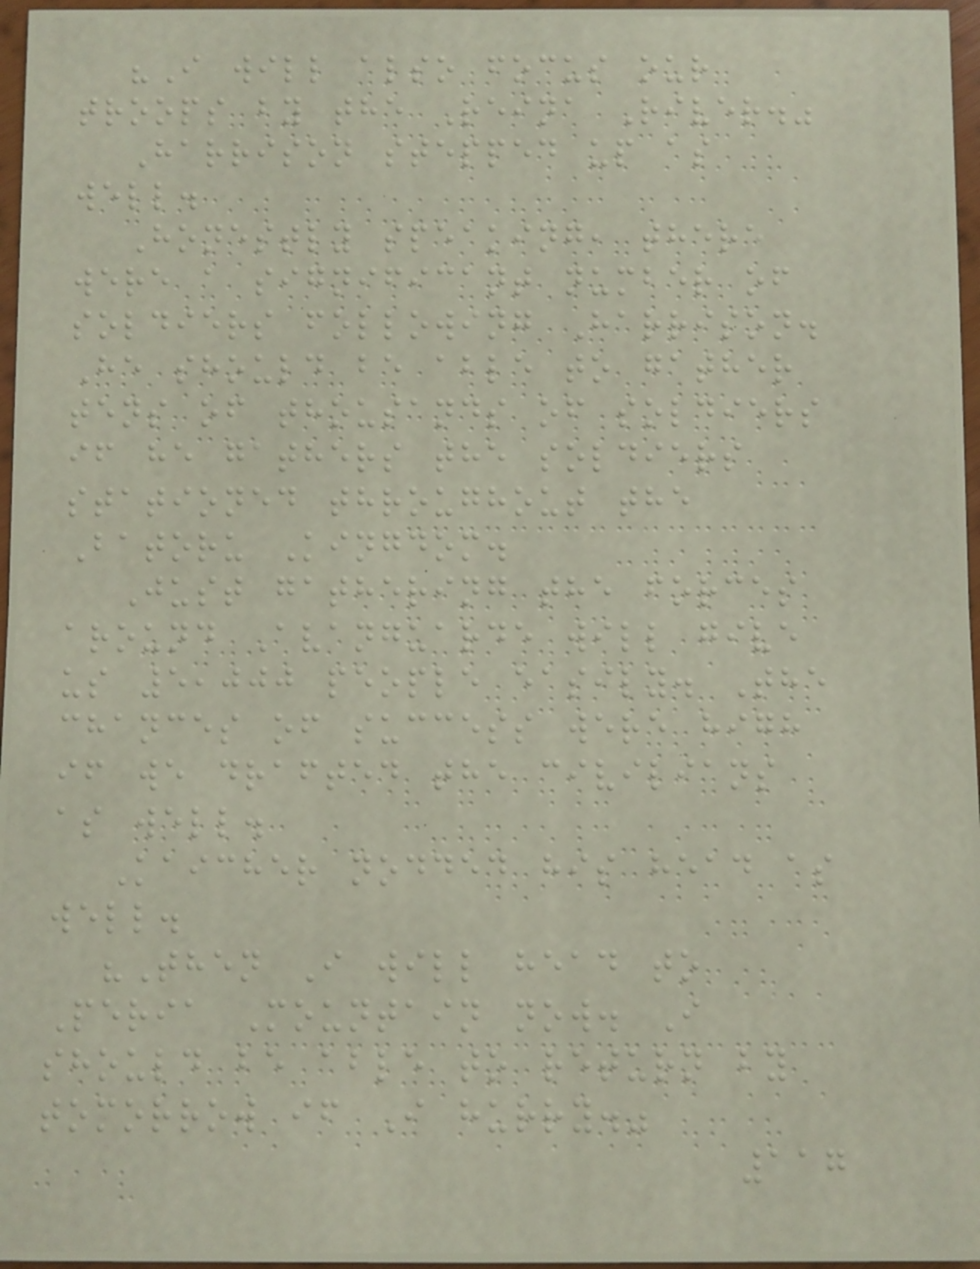"I will also focus our
troops by the Reina River."
Harrison stepped up as
well.
Honestly speaking, there
were a significant number of
soldiers following Harrison.
He should be able to gather
tens of thousands of soldiers
if he gathers the soldiers
stationed throughout the
Batoru Kingdom.
Just gathering the forces
around Avanguarde will give
us 5,000 people easily. The
chances of success were high
if we drafted the civilians
as well.
Kaicher nodded his head as
well.
"Then I will head to
Peria Mountain now. I
should be able to return by
tomorrow if I hurry."
117
